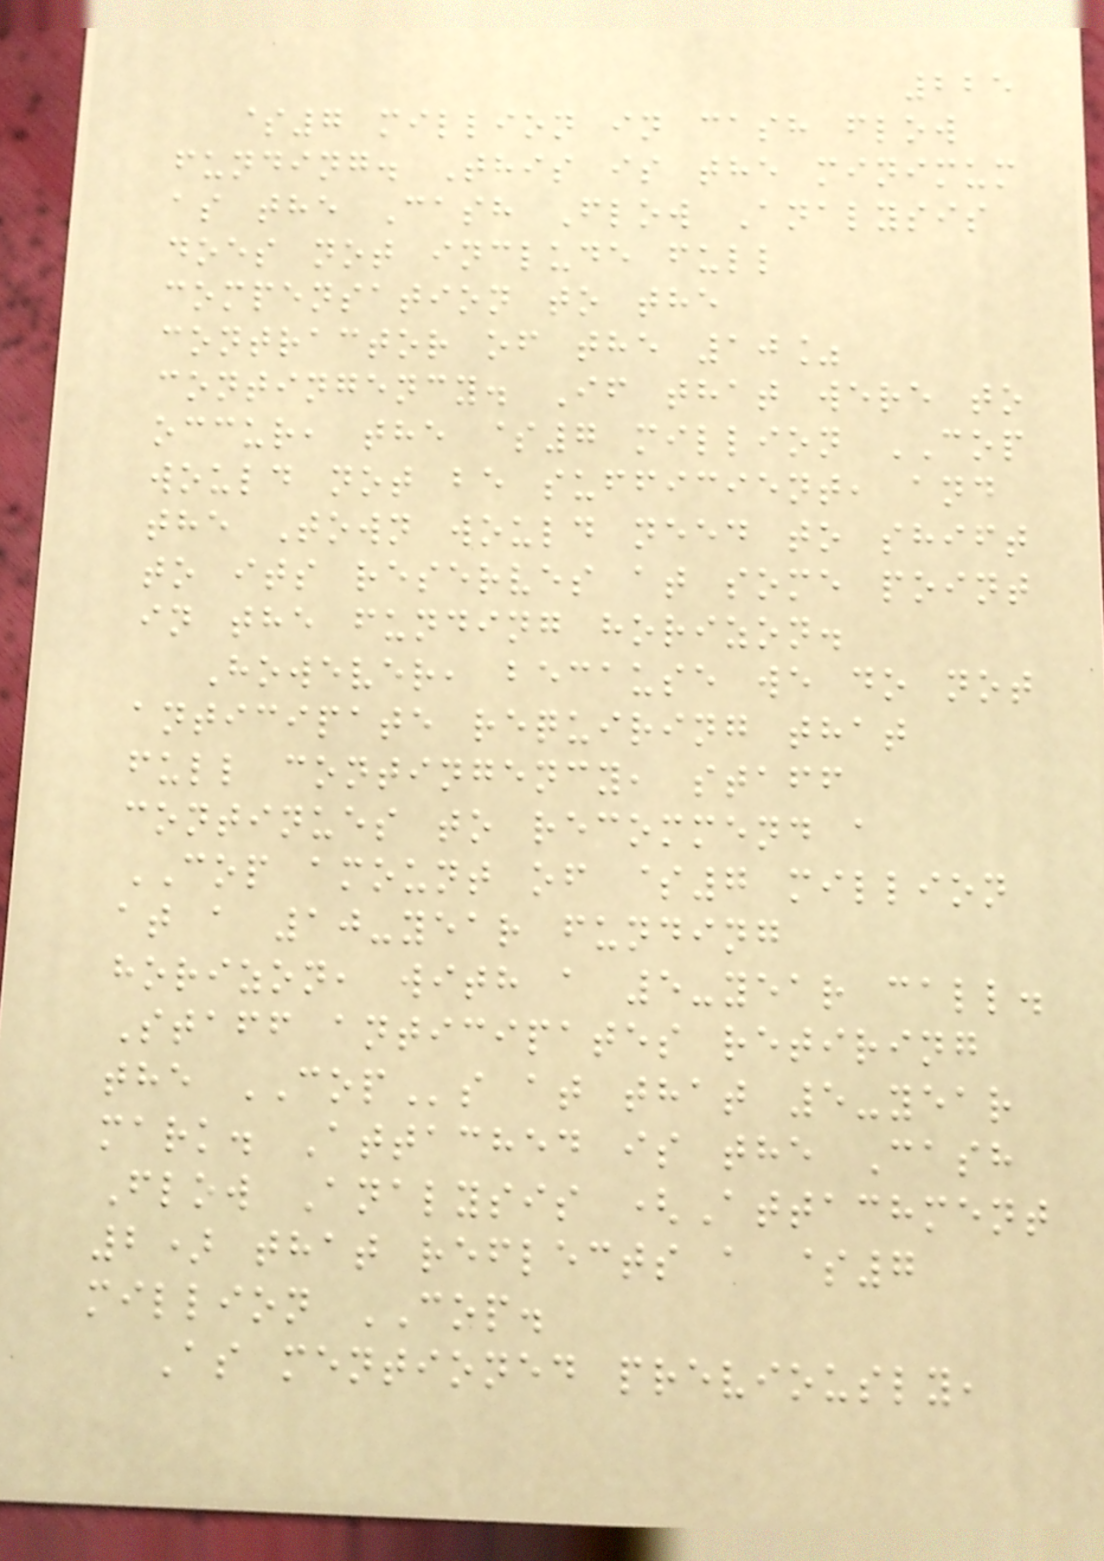225
$7 million in cash flow
funding. This is the minimum
as the Cash Flow Analysis
does not include full
compensation to the
contractor of the 10%
contingency. If that were to
occur, the $7 million COP
would not be sufficient, and
the Town would need to shift
to its reserves at some point
in the funding horizon.
However, because we do not
anticipate requiring that
full contingency, staff
continues to recommend a
COP amount of $7 million
at a 10-year funding
horizon, with a 5-year call.
Staff anticipates retiring
the COPs at that 5-year
mark. Attached is the Cash
Flow Analysis (Attachment
2) that reflects a $7
million COP.
As mentioned previously,
